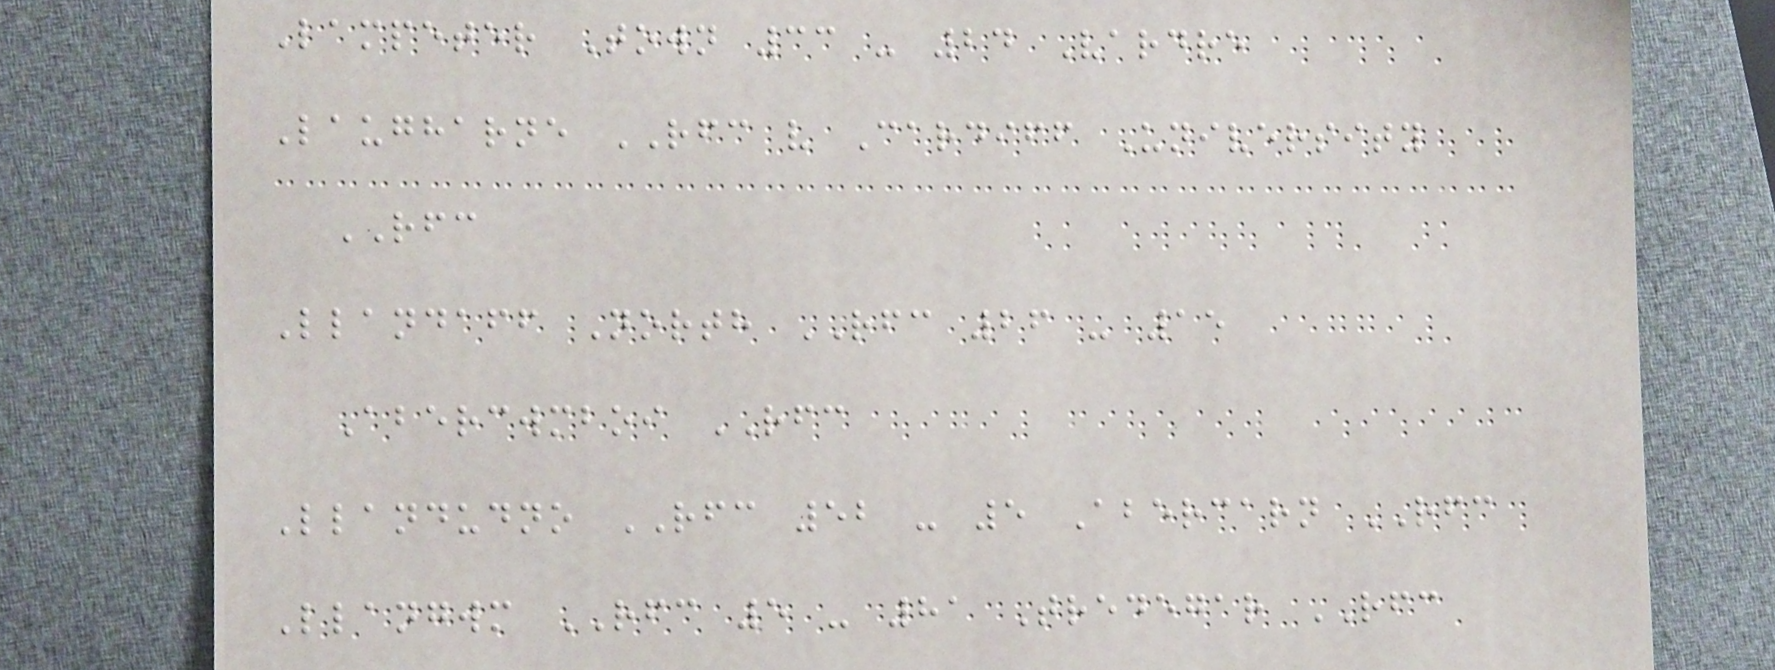Lampeter Town 33 - 24 Vardre
Laugharne RFC v Cardiff University
RFC
Llandaff North RFC 26 - 15
Abercwmboi RFC
Llandudno RFC 52 - 5 Abercarn RFC
Llangwm RFC 5 - 81 Tredegar RFC
